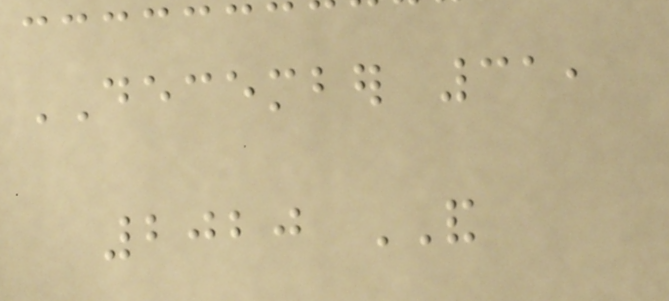DECEMBER 31,
2020 AND
